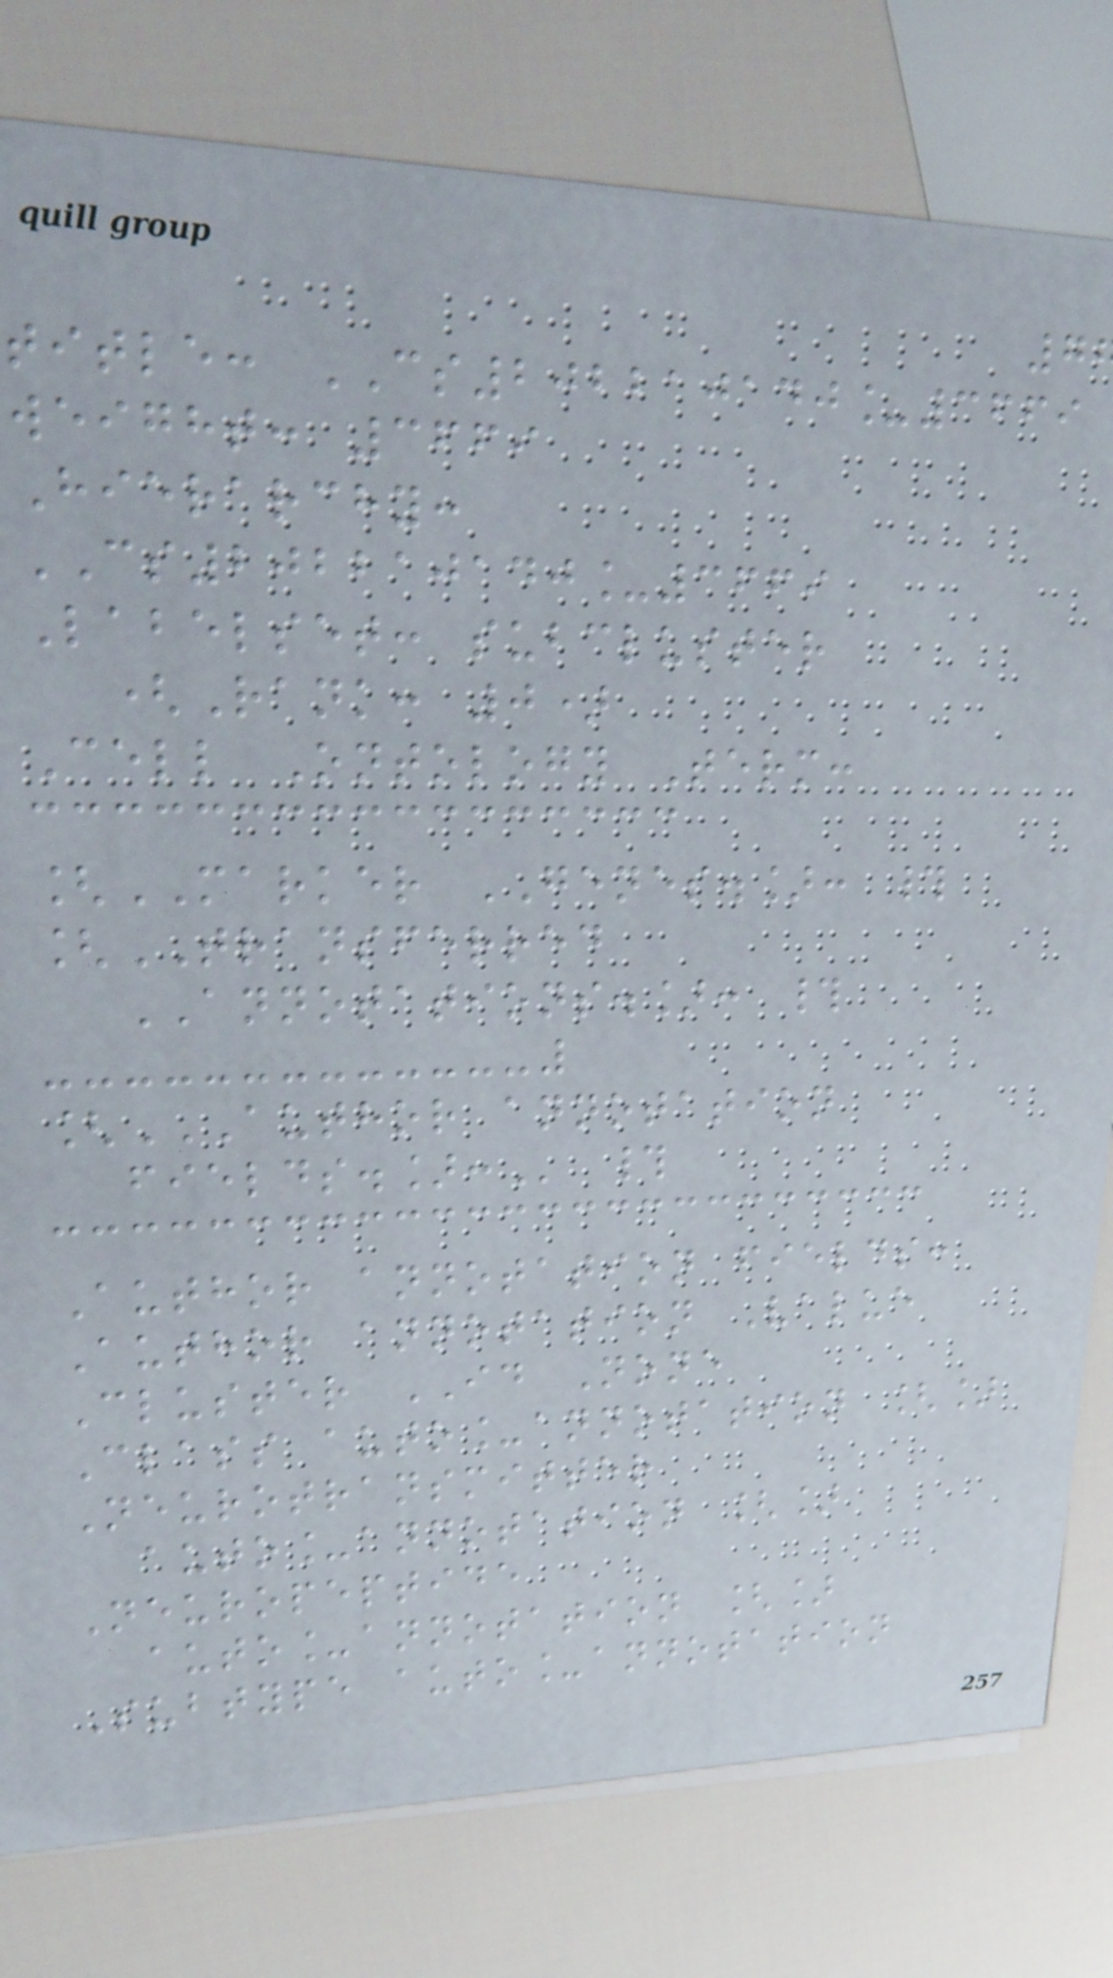title: CS202210140_3669
weight: 3669
Hierarchy:
CS202210140_3669
Labelset: subcluster
(Rank: 0)
Cell Ontology Term:
[MARKER GENES.]: #
[TRANSFERRED
ANNOTATIONS.]: #
[AUTHOR ANNOTATION
Author annotation fields:
Author annotation Value
Cluster ID None
Class auto_annotation []
Neurotransmitter
auto_annotation []
Neuropeptide
auto_annotation []
Subtype auto_annotation
